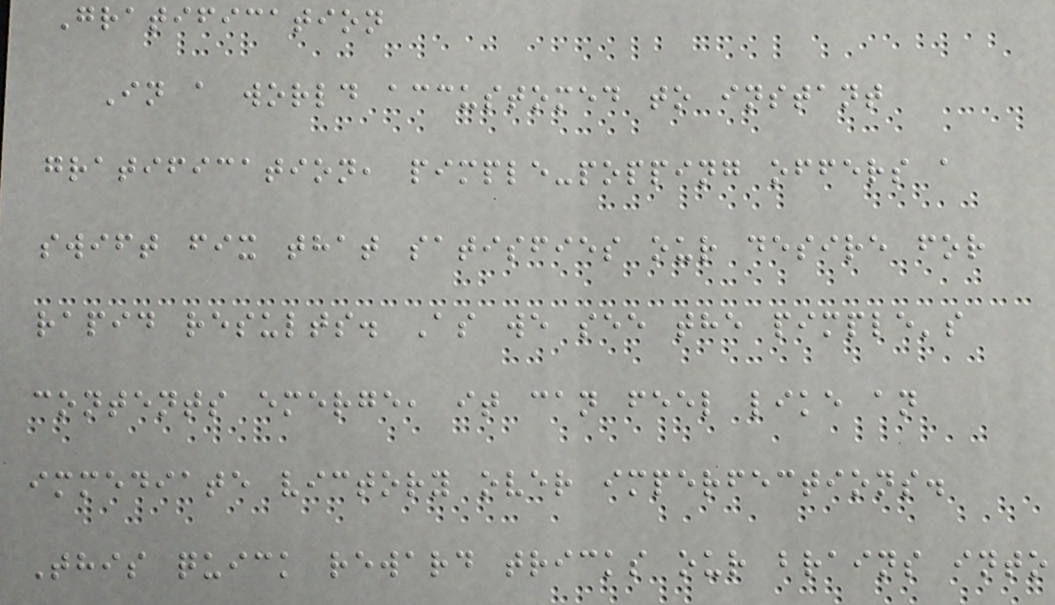Gratification
In a world accustomed to instant
gratification, pimple-popping offers a
swift fix that satisfies our desire for
rapid results. As we see the pimple's
contents emerge, it can feel like an
immediate victory over imperfections.
This quick reward tricks our brains into
